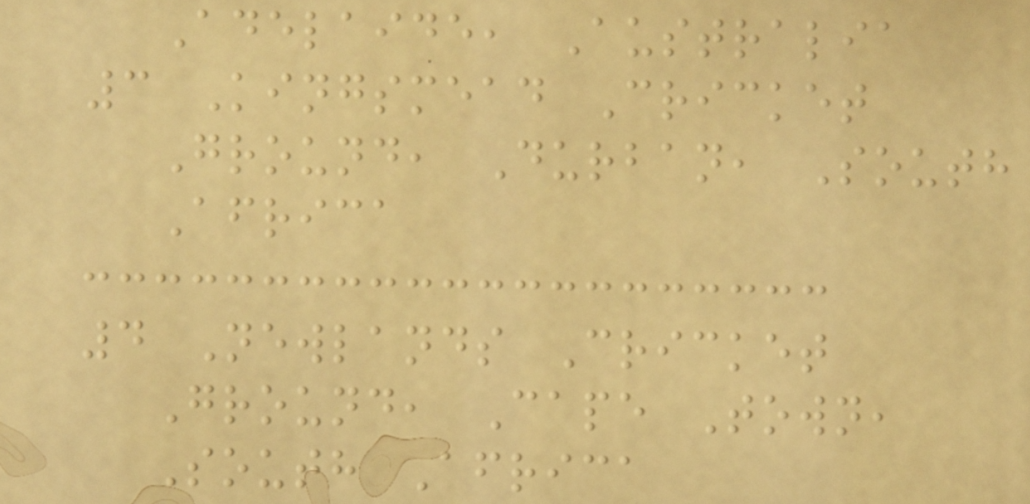Adelaide, Australia
3 Kingsmead Cricket
Ground, Durban, South
Africa
4 Newlands Cricket
Ground, Cape Town,
South Africa
